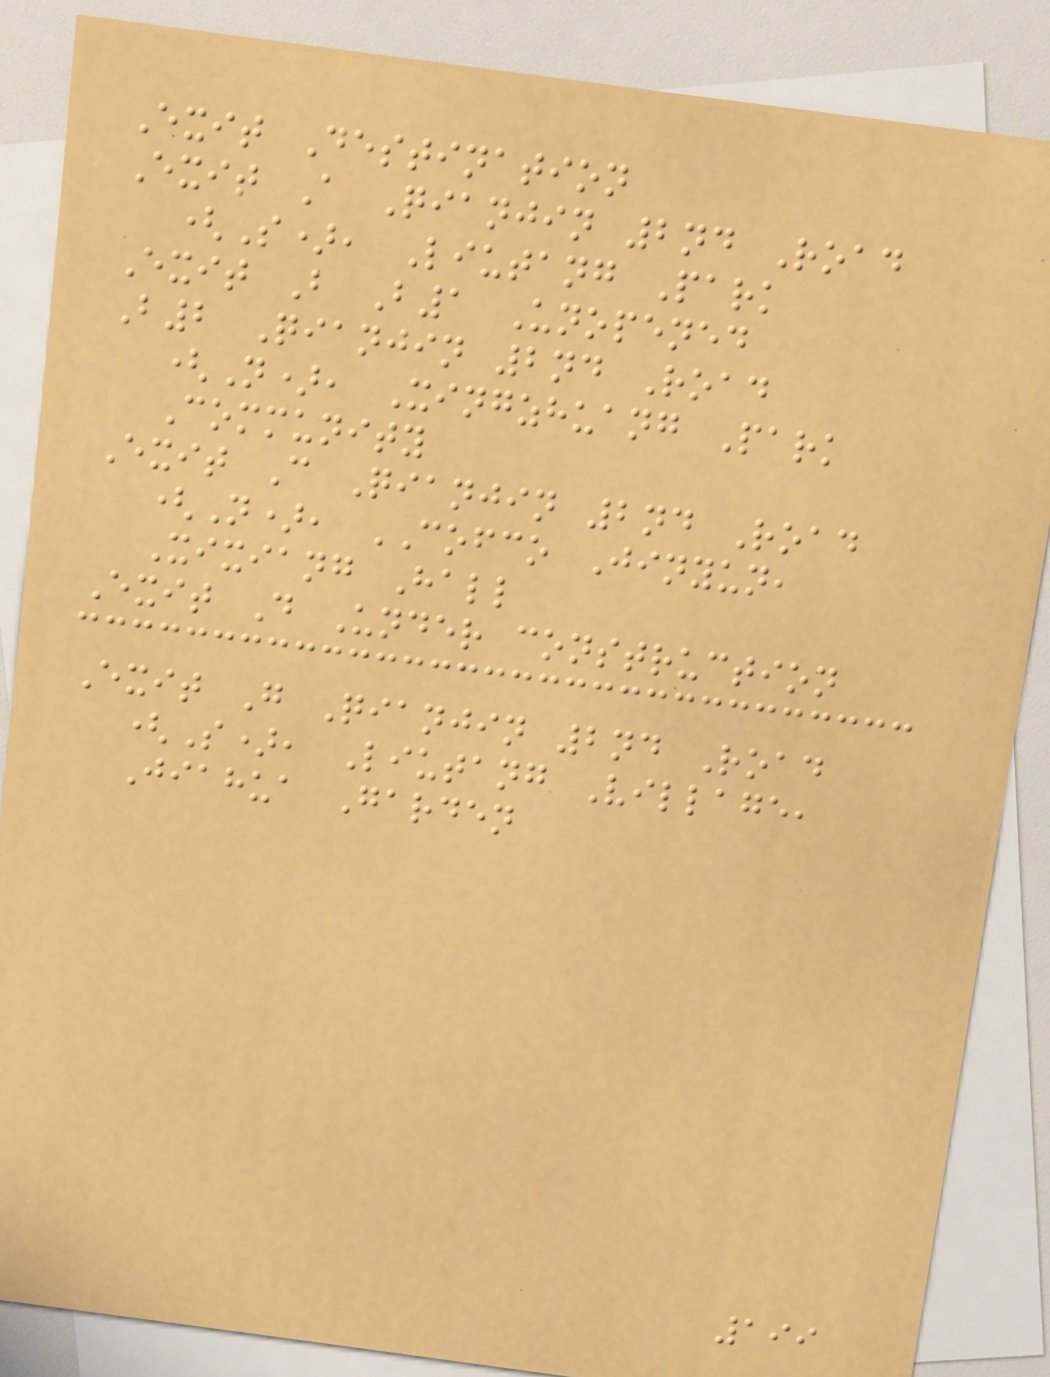Exit Destination
Exit A Qianjin 2nd Road
(S), Liutang Park
Exit B B1 Unopened
B2 Qianjin 2nd Road
(N), Xingzhuang Park
Community
Exit C Qianjin 2nd Road
(N), COFCO Jinyun,
Xixiang Hall
Exit D Under construction
Exit G Qianjin 2nd Road
(S), Liutang Village,
Jiahua Garden
199
